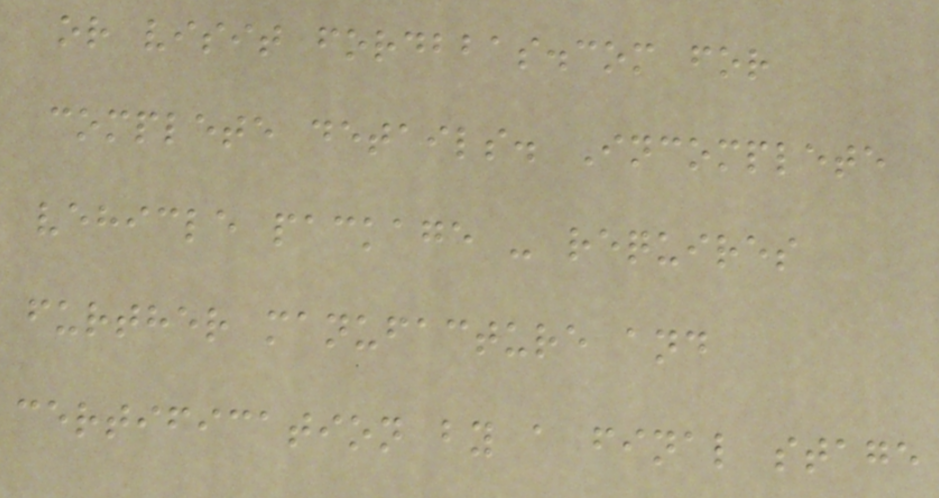or visit fordbbas.com for
complete details. Incomplete
vehicle package - requires
further manufacture and
certification by a final stage
